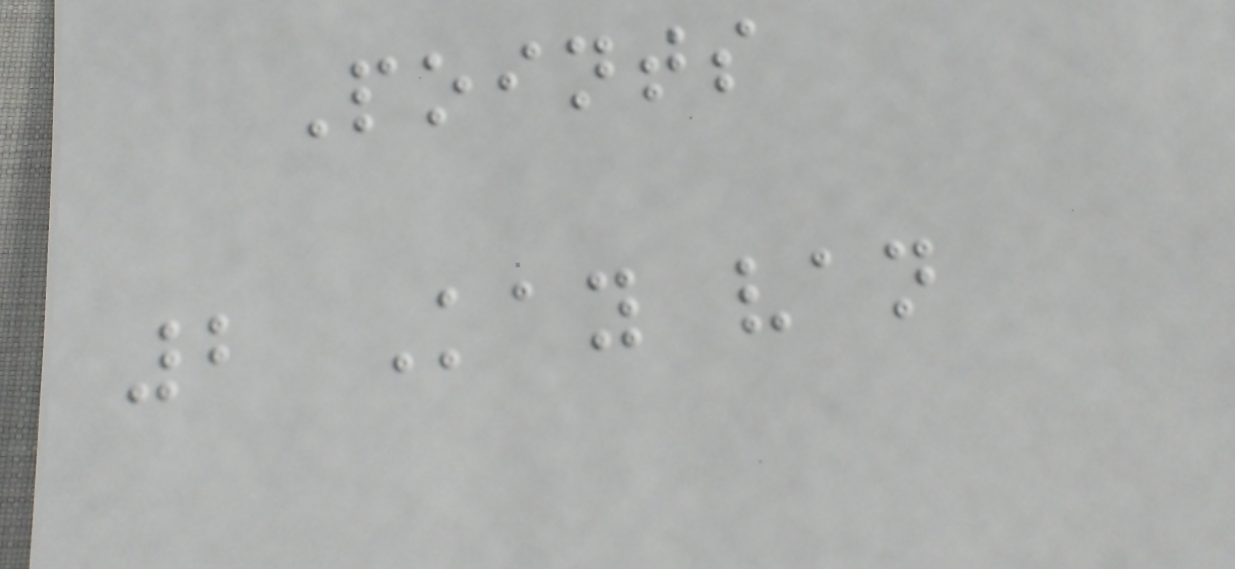Points
2 Kay van
